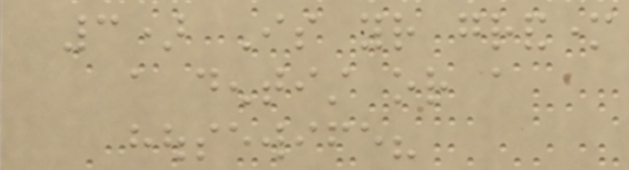3) Is your grandmother
a dentist or a
housewife?
